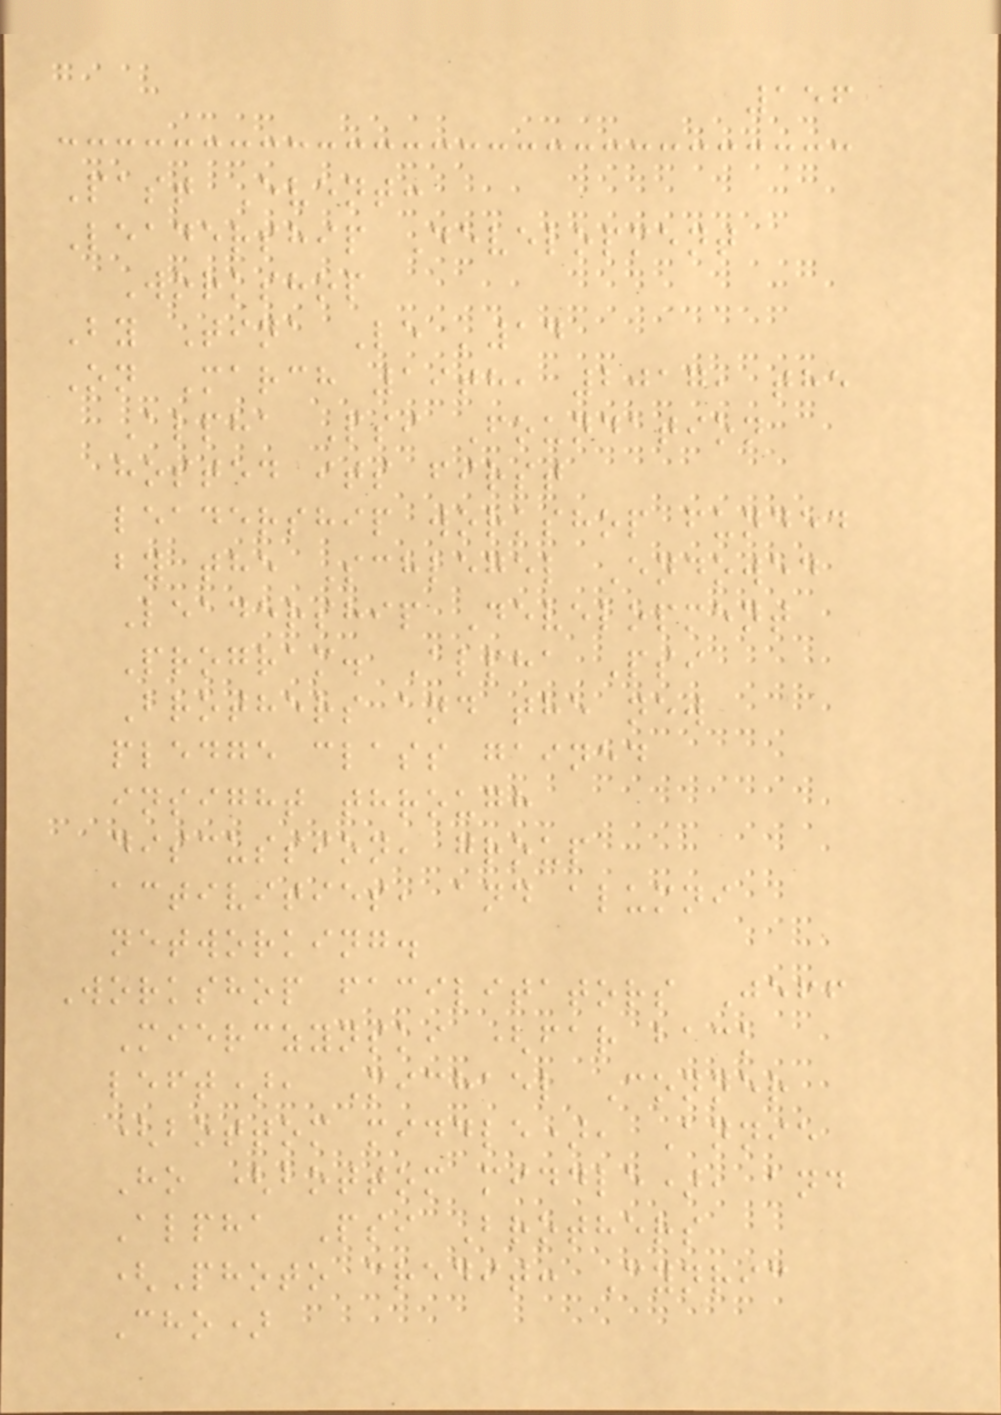156
Past Event:
Leadership Development
Workshop
By Tina Le '14
On March 19th, 2017, the
Alpha Psi Foundation
hosted its first
leadership workshop funded
by the Schlegel Endowed
Leadership Development
Program. Alpha Psi
Brothers and the new
pledge class gained
insight through
discussion, group
activities, and alumni
networking.
Workshop facilitators Jeff
Mierczynski (far back
left), Michael Conner
(bottom middle), Annie
Ho (bottom middle), and
Alpha Psi Brothers
(Photo credit: Cynric
Cho)
